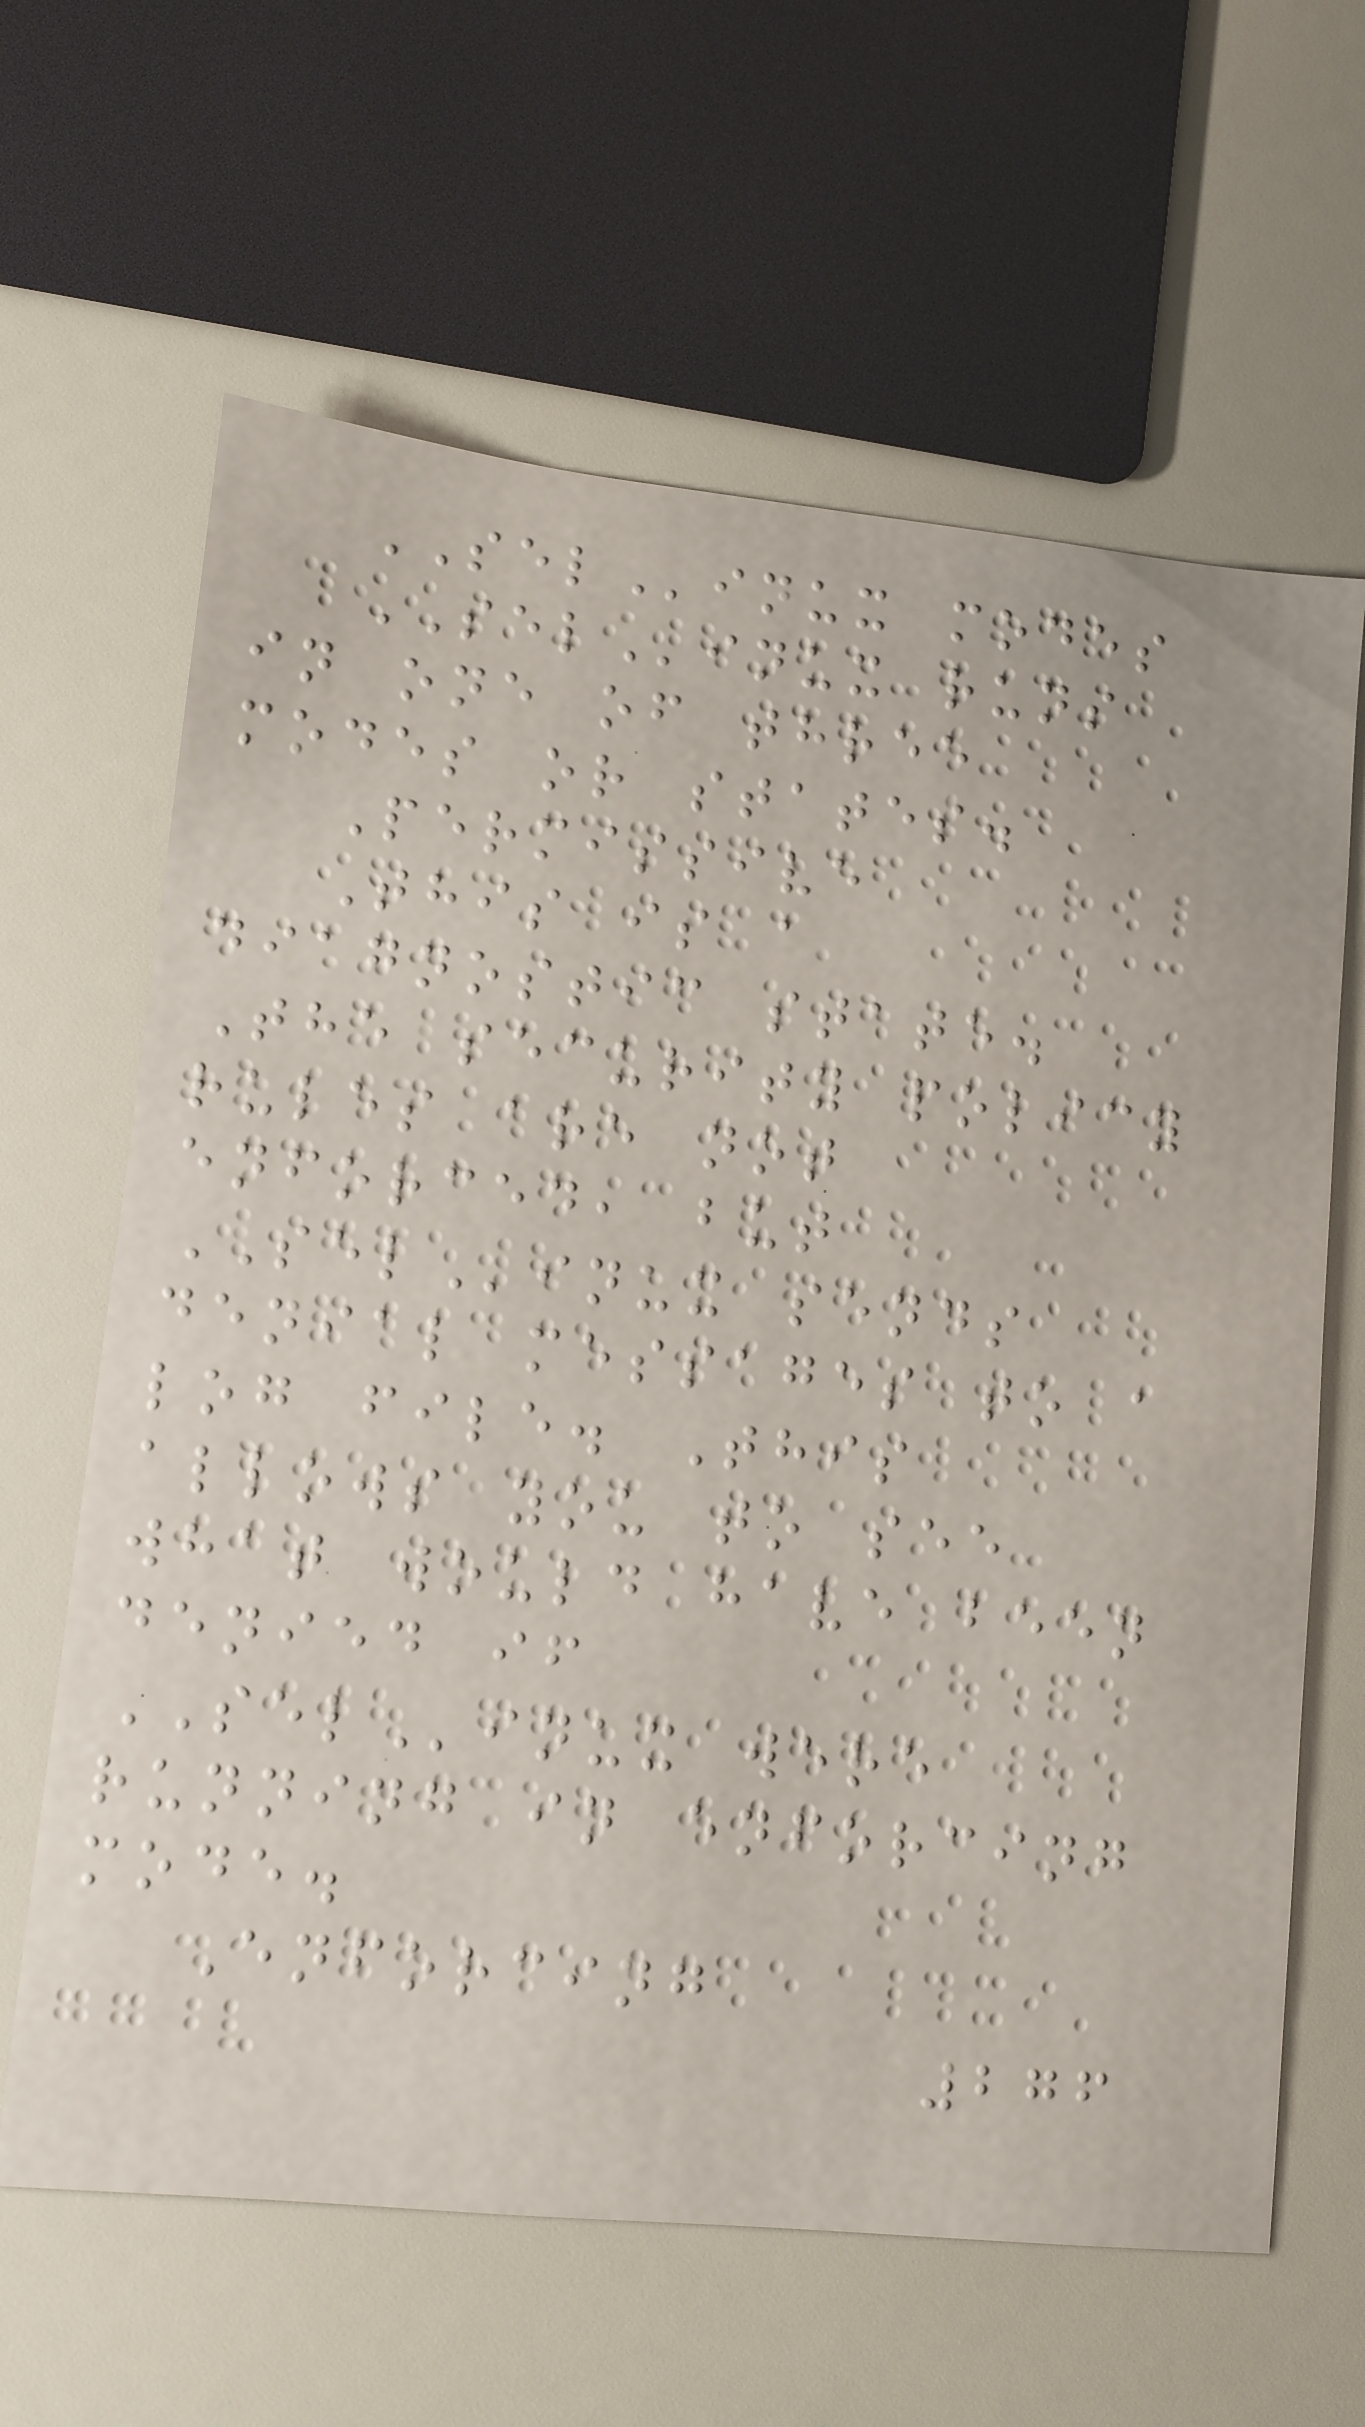SELinux modes
SELinux runs
in one of three
modes or states.
Permissive
This is a
diagnostic state.
The security policy
rules are not
enforced, but
SELinux sends
denial messages to a
log file. This
allows you to see
what would have been
denied if
SELinux were
running in enforcing
mode.
Enforcing
276
